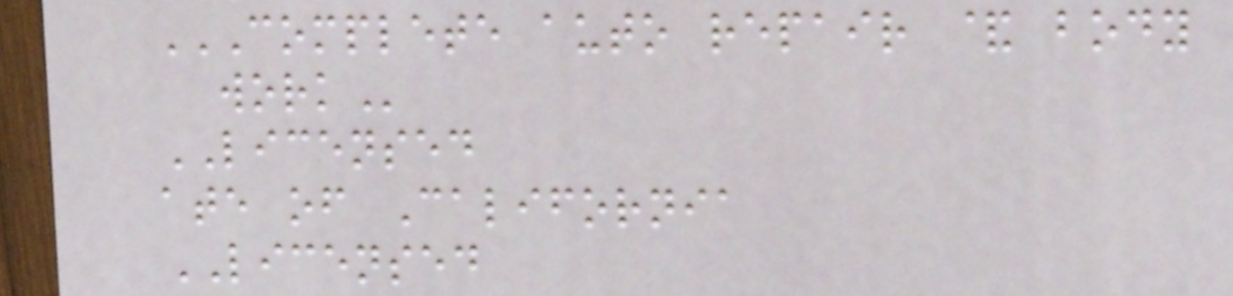COMPLETE AUTO REPAIR & BODY
WORK
LICENSED
ate of California
LICENSED
